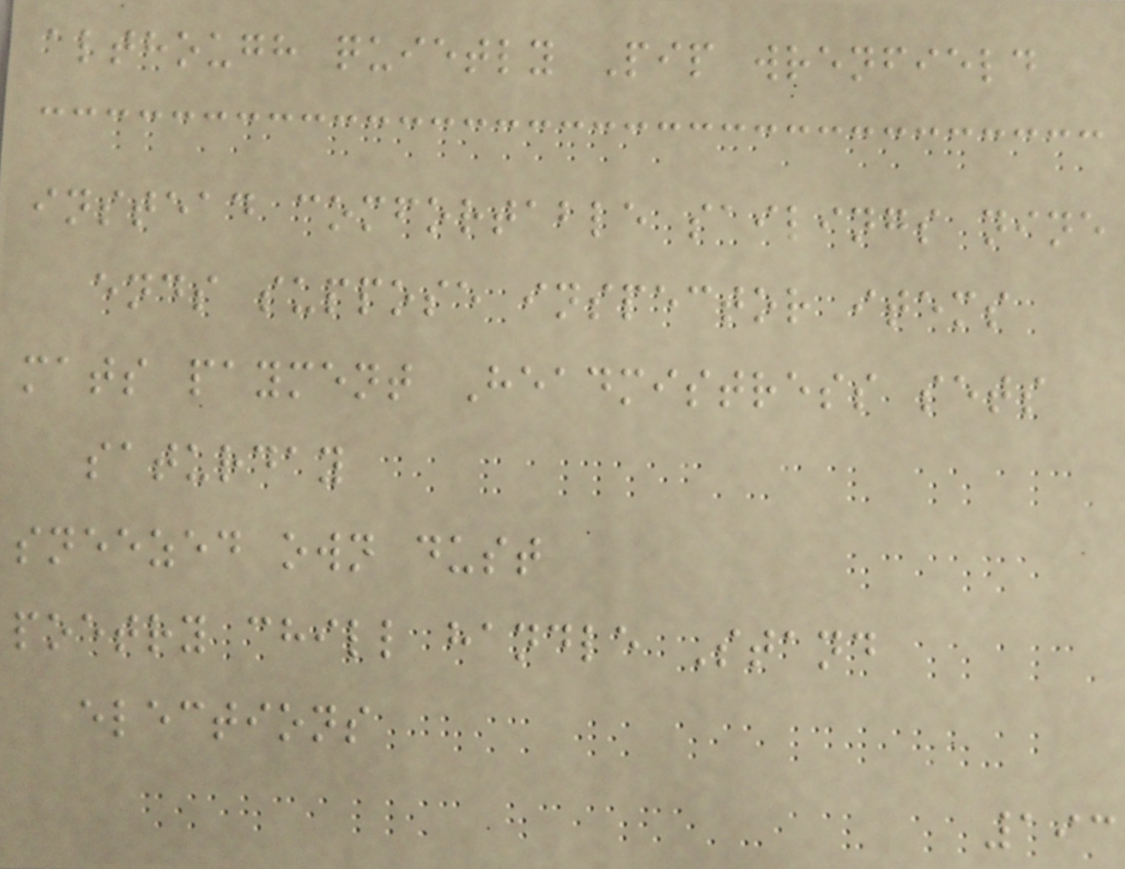although quietly Pip wrenfield
instead comfortable sailings nine
ends suppose inspector items
mats payment Headmistress sets
saturday
sneezed own dust
poetry chill handle Stand
elections
193
